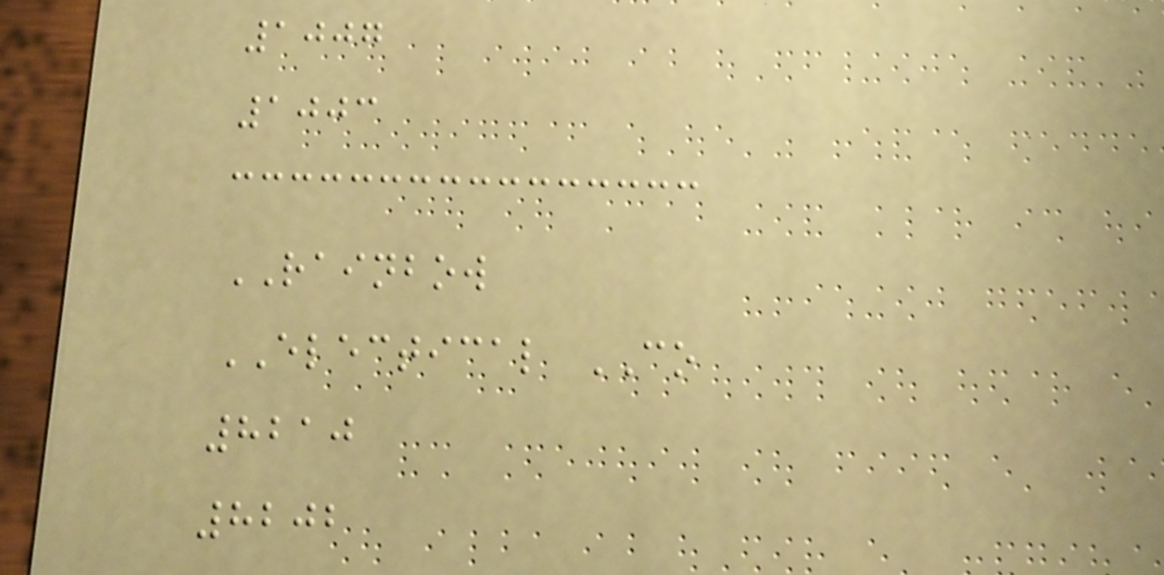1007
1003
RAINBOW
ELECTICAL CO
8210
8202
